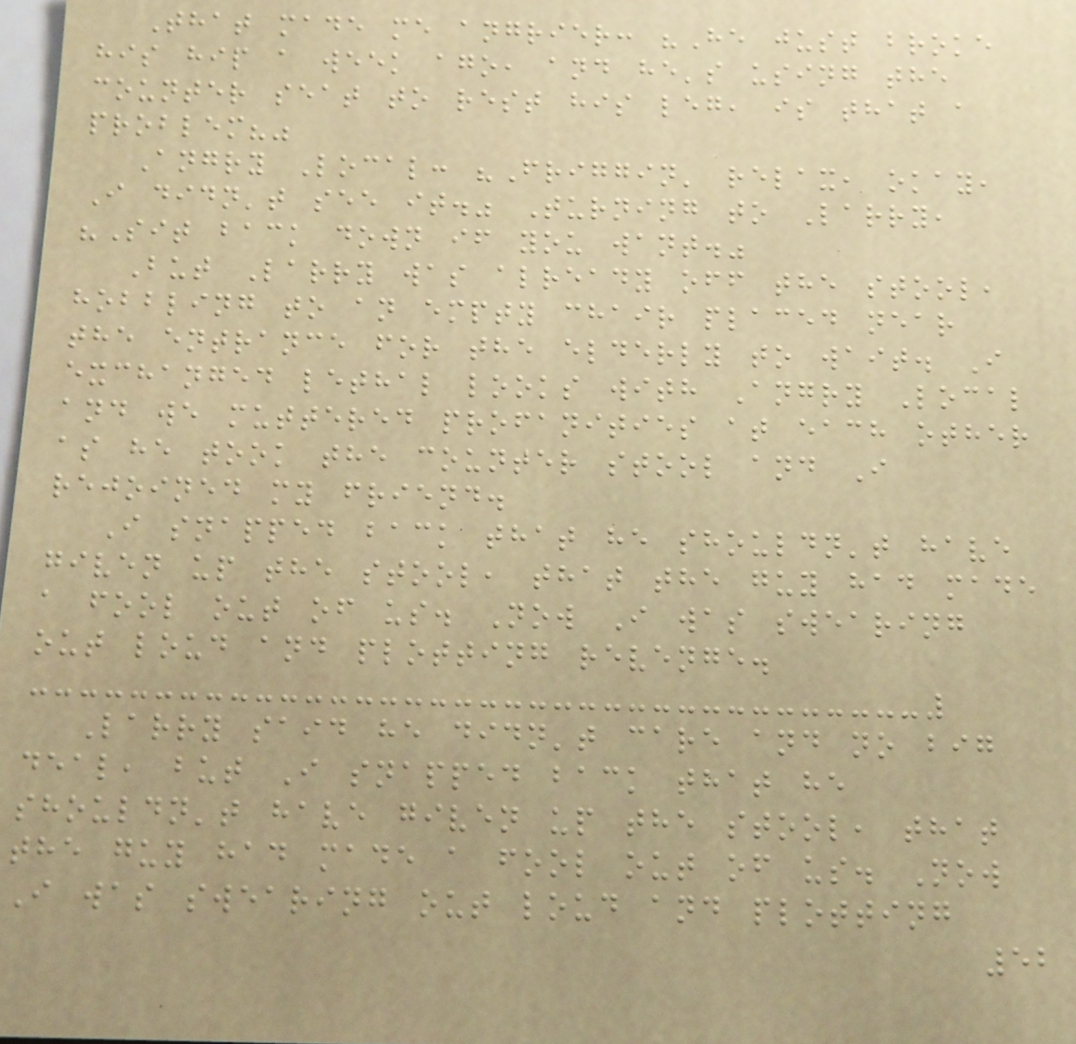That made me angrier: "He just broke
his hip a week ago, and he's using the
counter seat to rest his leg, is that a
problem?"
Angry Local: "Friggin' relax, okay,
I didn't see it." Turning to Larry,
"Sit back down if you want."
But Larry was already off the stool,
hobbling to an empty chair placed near
the entrance for the elderly to wait. I
exchanged lethal looks with Angry Local
and we muttered profanities at each other
as he took the counter stool and I
rejoined my friend.
I snapped back that he shouldn't have
given up the stool, that the guy had made
a fool out of us. Now I was swearing
out loud and plotting revenge.
Larry said he didn't care and no big
deal, but I snapped back that he
shouldn't have given up the stool, that
the guy had made a fool out of us. Now
I was swearing out loud and plotting
52
